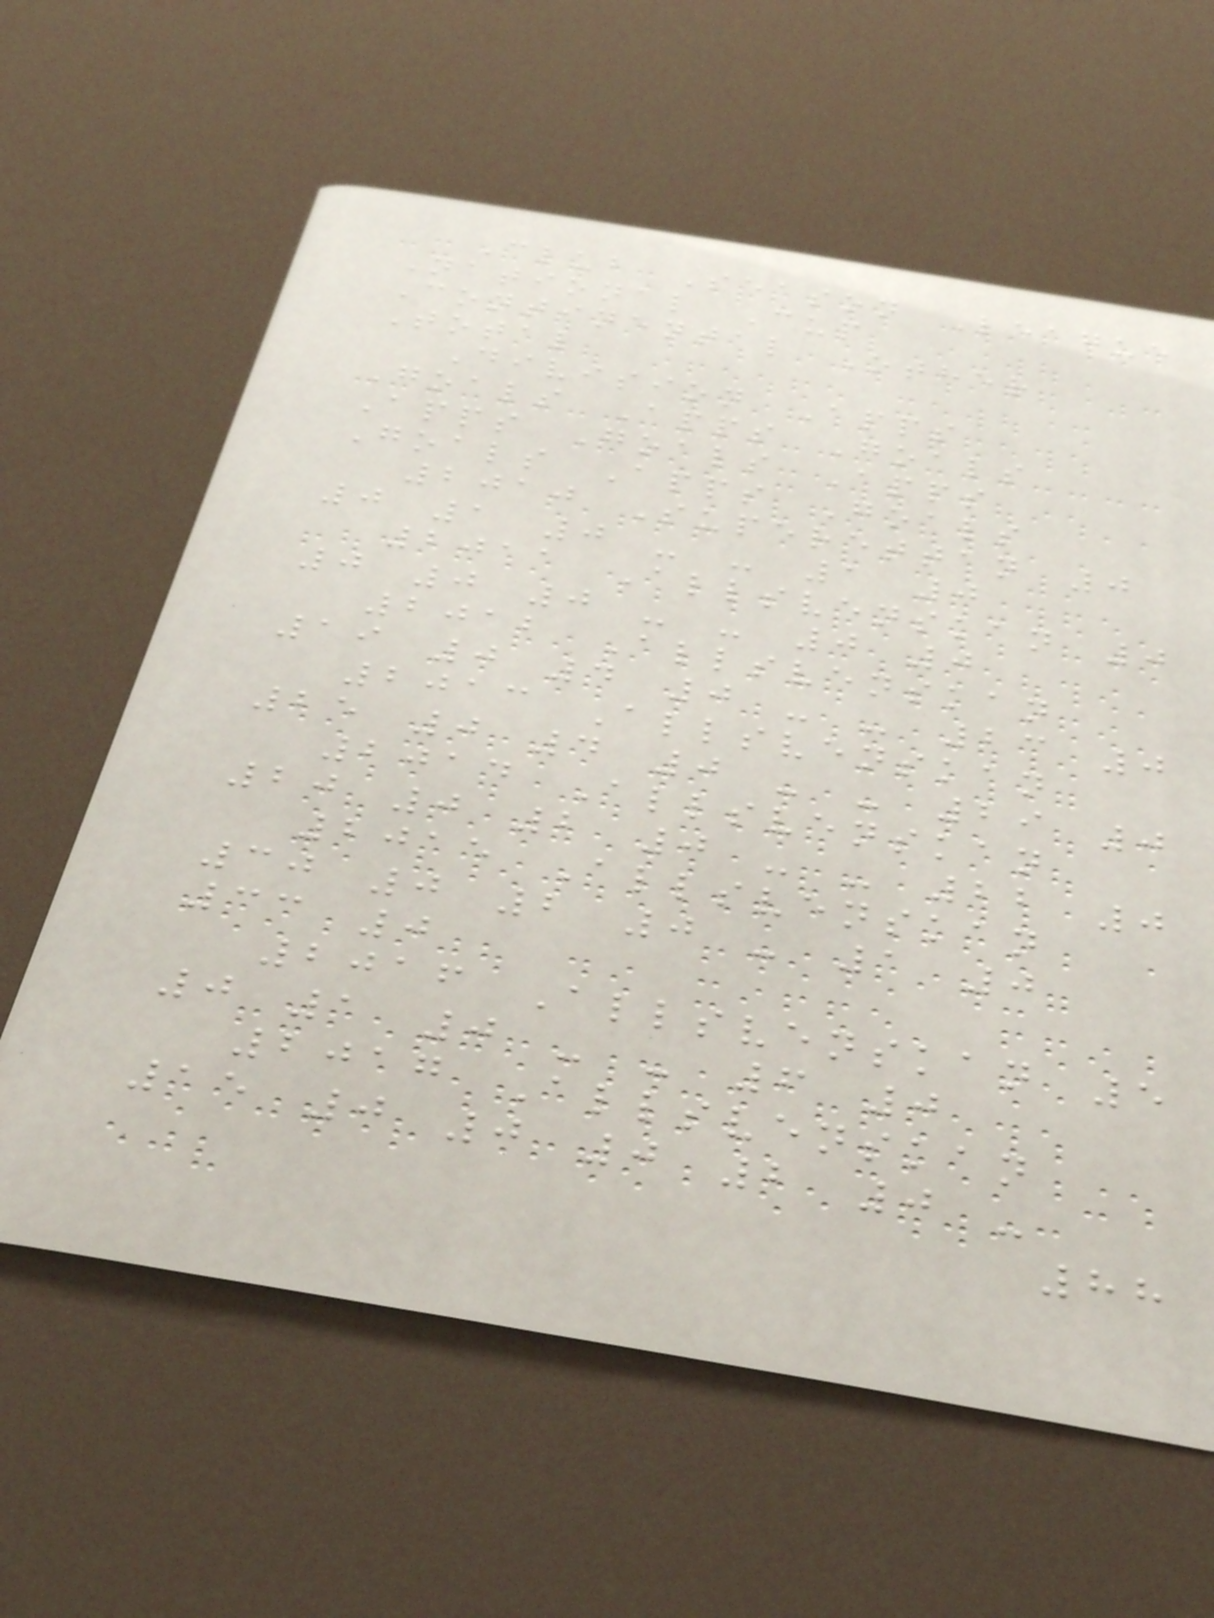Club Season League
National Cup
Continental Other
Total
Division Apps
Goals Apps Goals
Apps Goals Apps
Goals Apps Goals
2010 Superettan 0
0 1 0 - - 1 0
2011 Allsvenskan 0
0 0 0 - - 0 0
2012 Allsvenskan
19 0 4 0 - - 23 0
2013 Allsvenskan
25 0 4 0 - - 29 0
2014 Allsvenskan
20 0 2 0 - - 22 0
2015 Allsvenskan
30 0 2 0 - 1 0
33 0
2016 Allsvenskan 5
0 1 0 - - 6 0
2017 Allsvenskan
15 0 0 0 2 0 -
88
